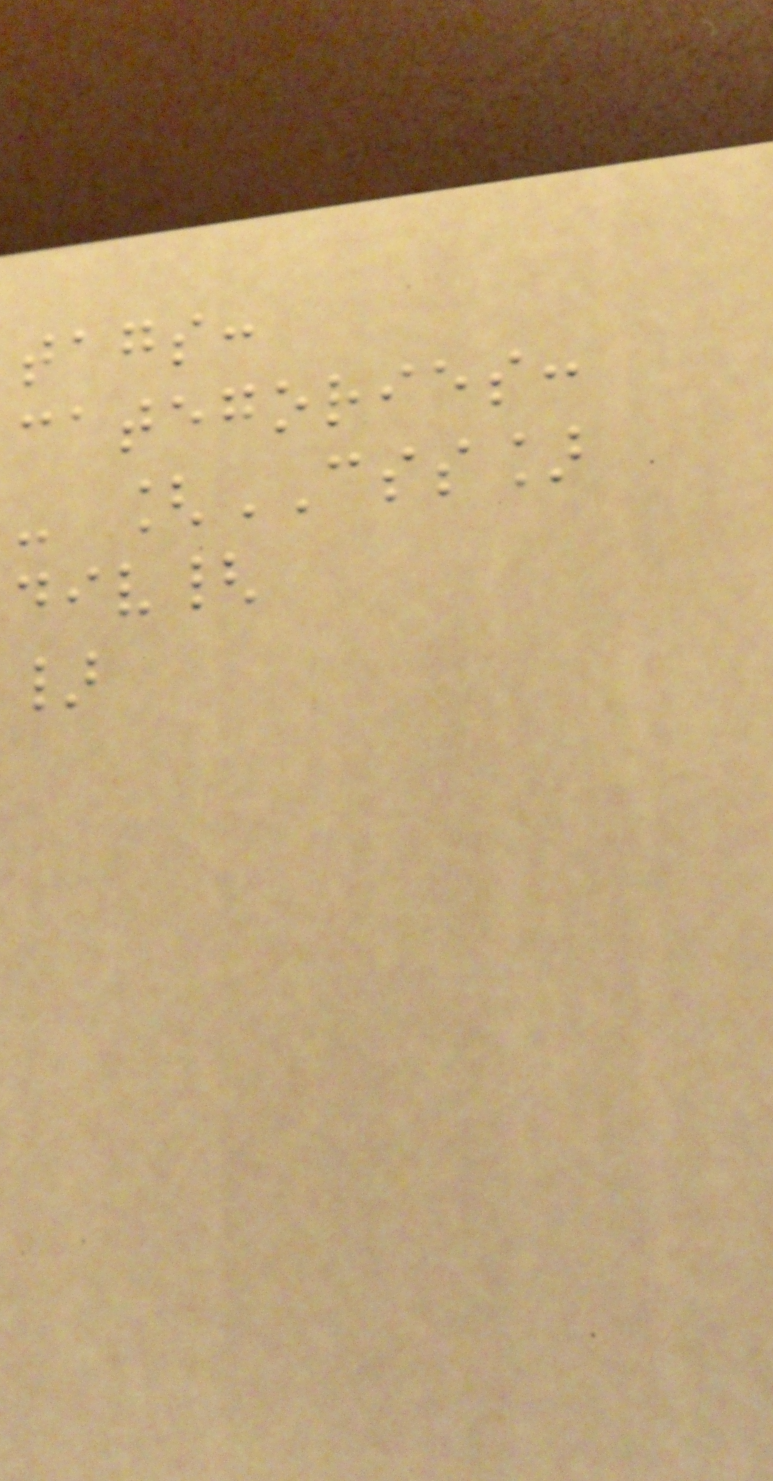tags:
categories:
- [CSS]
div{
}
